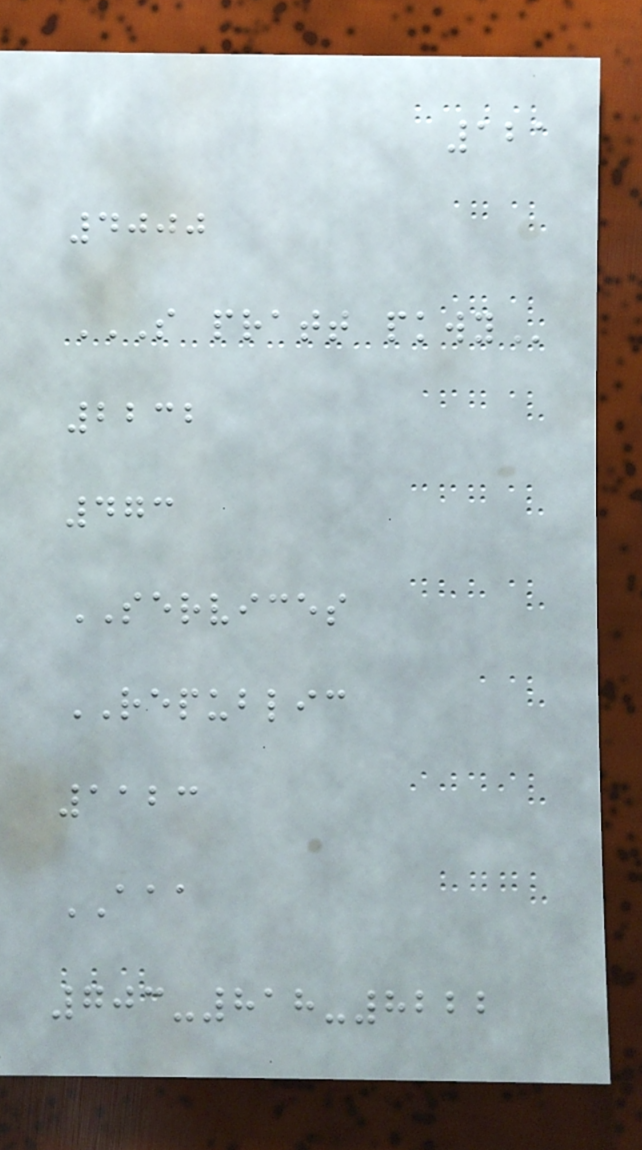121
4000
S PRATT PKWY
2232
473
SERVICES
REPUBLIC
1123
AAA
703-818-8222
